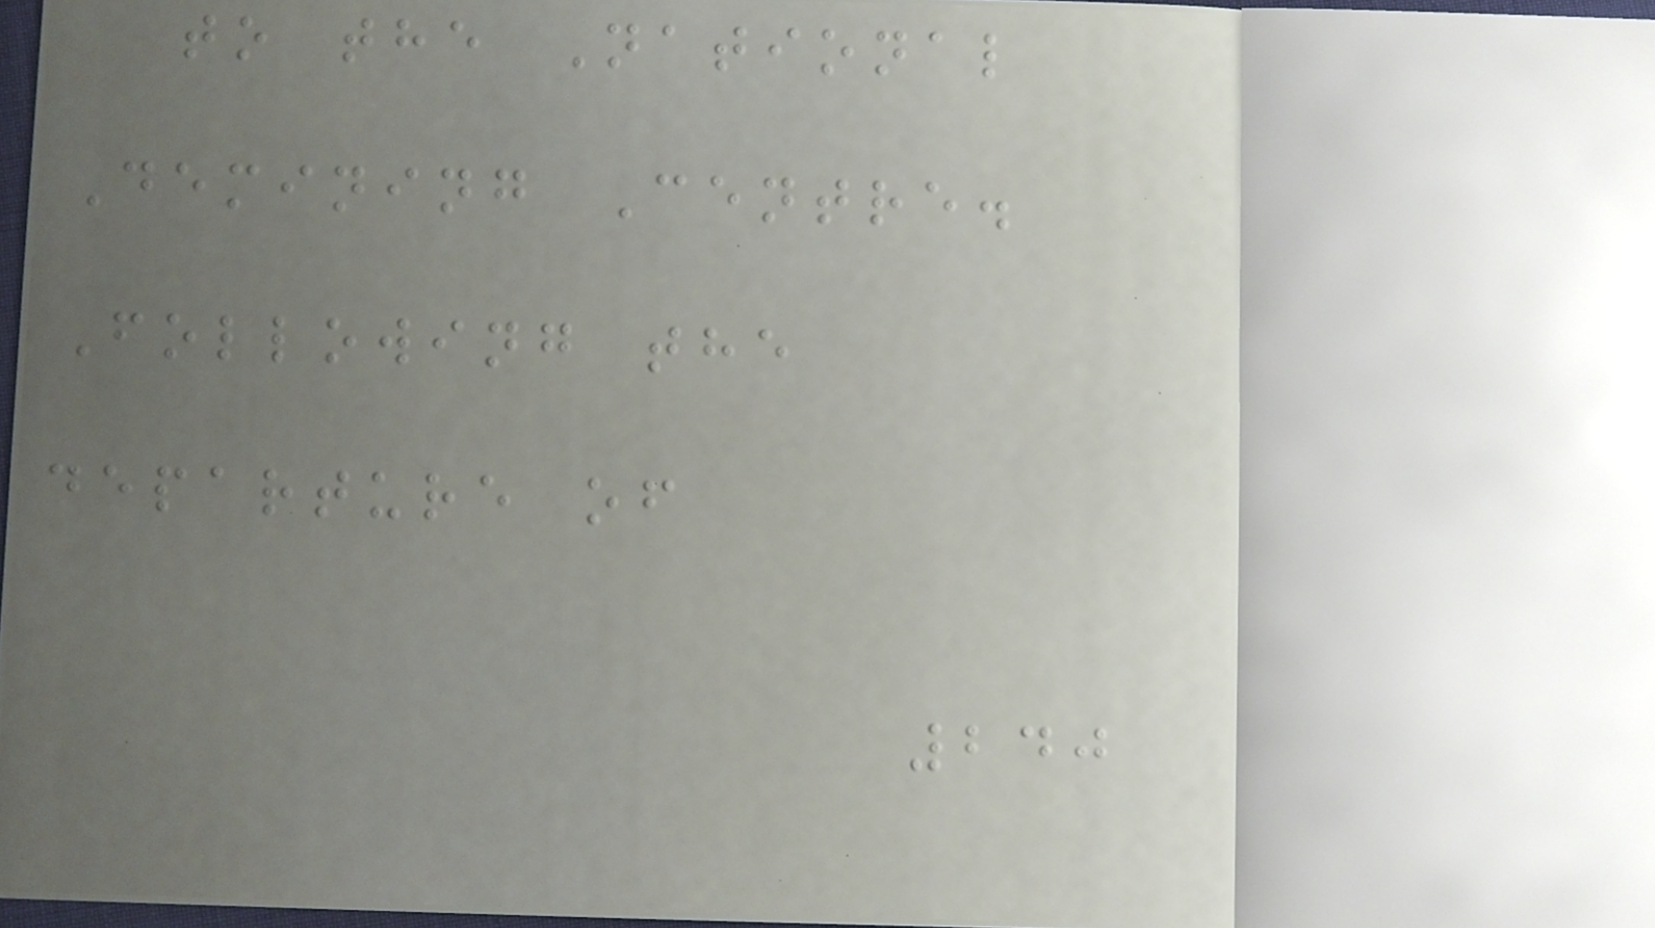to the National
Demining Centre.
Following the
departure of
240
